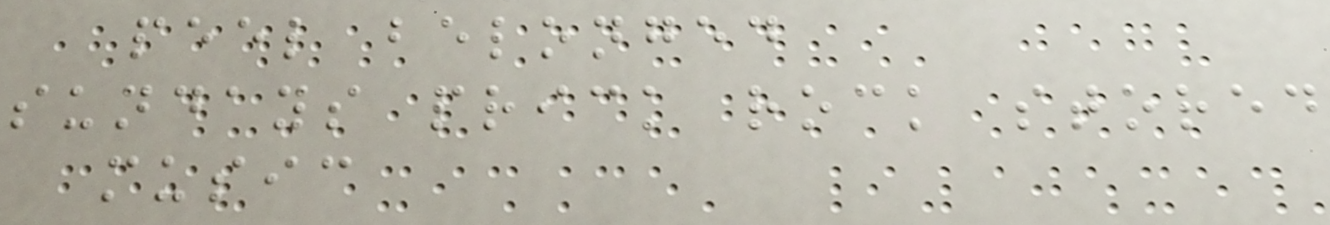peel belonged
sundays prick rock stored
music
